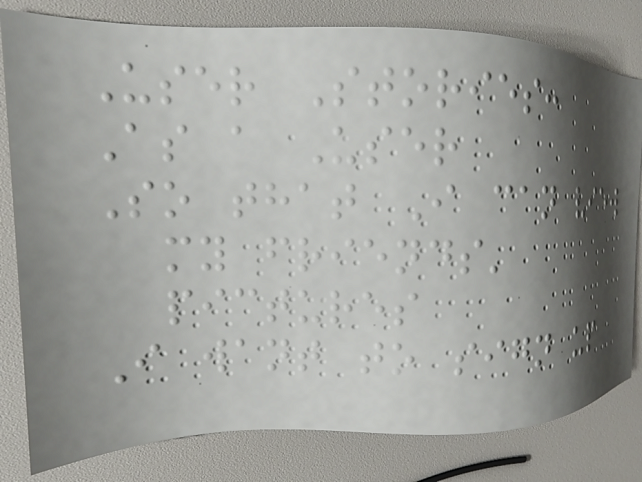User Stories:
As a User
So that I can view
my friends'
pictures
I want to sign up
